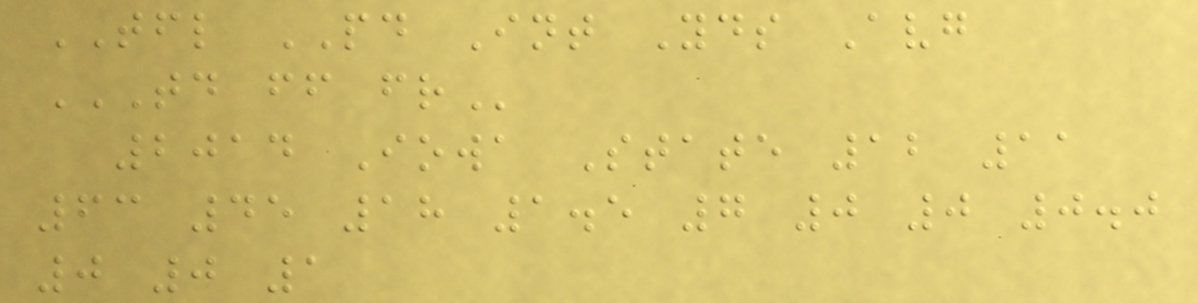TFL PD Int Yds Avg
TD FF FR
2014 Iowa State 12 11
63 45 18 1.5 7 0 0 0.0
0 0 1
